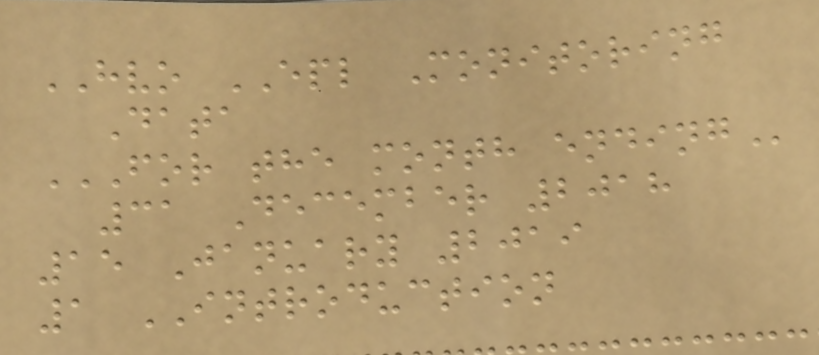HVO EPL Monitoring
Data
FOR THE MONTH ENDING
31 December 2018
15 January 2019
1 INTRODUCTION
